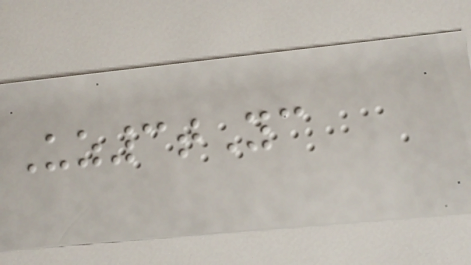Uz3tYc
